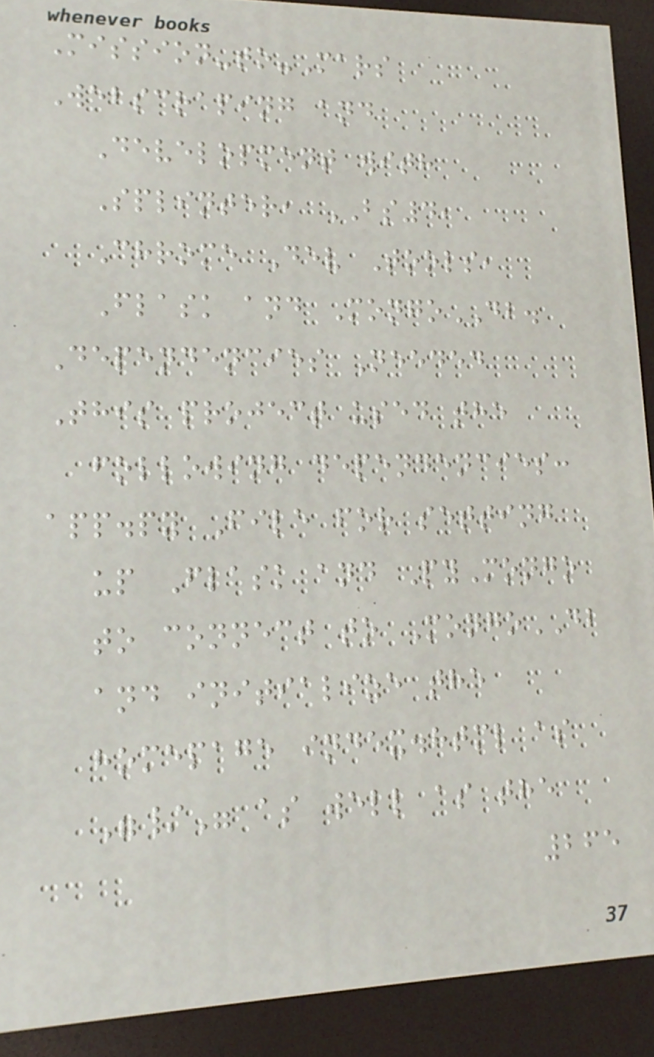Mission-to-Mars
Webscraping and
Development with
Splinter, BS4,
Chrome Dev Tools,
Flask and MongoDB.
Dependencies Needed
This project used the
following dependencies:
app.py File for setting
up Flask and PyMongo
to connect to MongoDB
and initialize the
homepage index.html as
"/" as well as the
265
